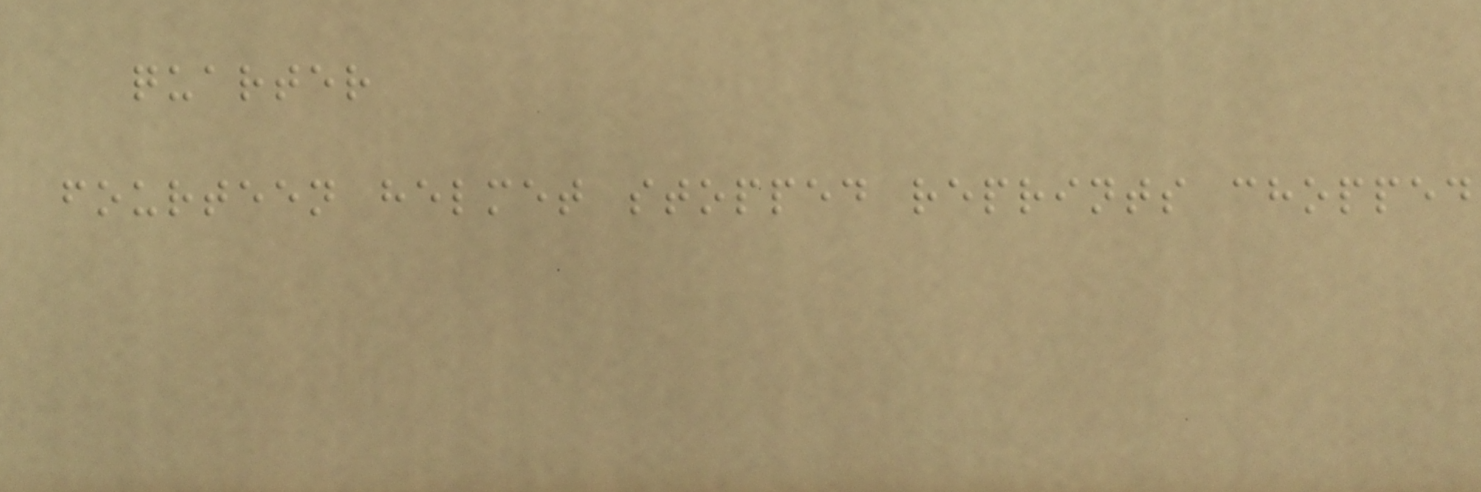quarter
fourteen helmet stopped reprints chopped
